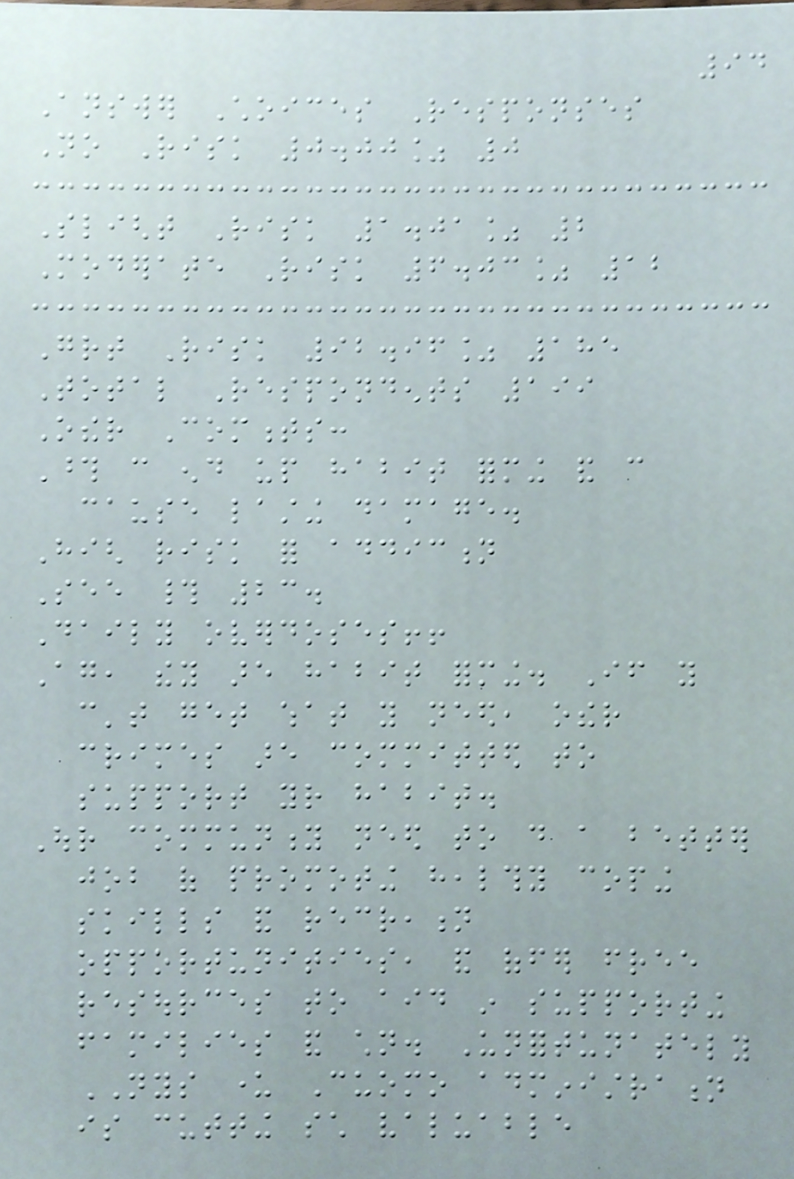94
Answer Choices Responses
No Risk 0.00% 0
Slight Risk 1.01% 2
Moderate Risk 6.03% 12
Great Risk 92.96% 185
Total Respondents 199
Other Comments:
Those can end up habit forming and can
cause lasting damage.
High risk for addiction
See # 23.
Daily overdoses!!
Again, they are habit forming. If you
can't get what you need, other
crimes are committed to
support your habit.
Our community need to do a better
job of promoting healthy coping
skills and recreation
opportunities, and offer free
resources to aid in supporting
families and children. Unfortunately
NYS under Cuomo administration
is cutting such valuable
